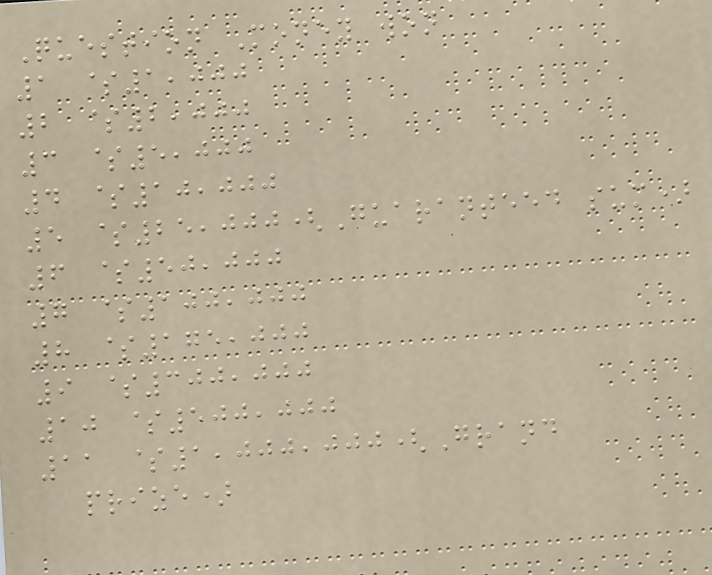Question Money won
1 $1,000
2 $2,000
3 $5,000
4 $10,000
5 $25,000(Guaranteed sum)
6 $50,000
7 $100,000
8 $175,000
9 $300,000
10 $500,000
11 $1,000,000(Grand
prize)
